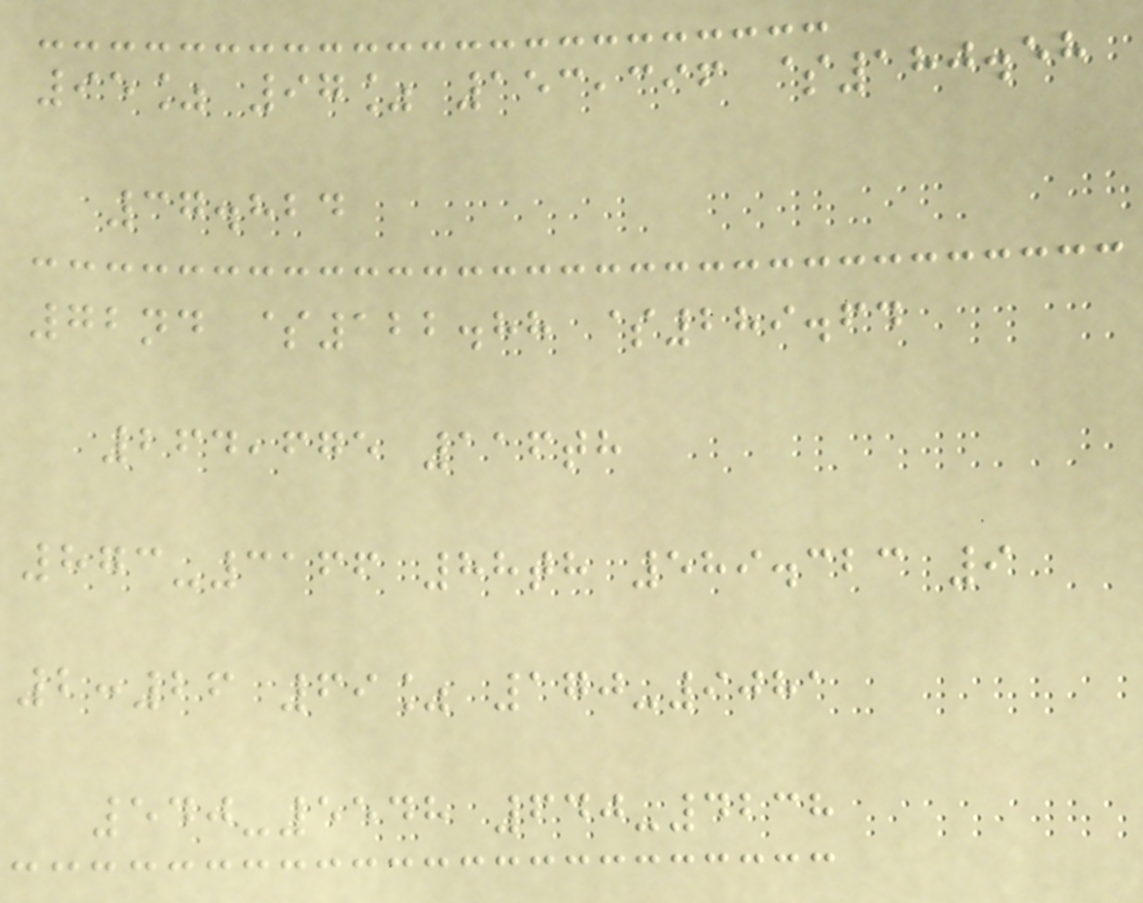95% 97% 153,396 $180.58
37.824
72nd $122.88 $289.64
264,675 116th
873-3166 88th 589.323 9
2:26 69% 170-9081
540-5548 640-4238
